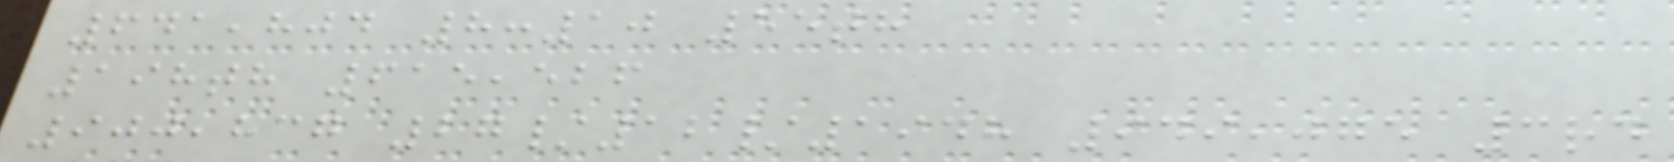641,804 8:10 55th
198th 615,526
900,837 27/12/1948 949,075 3rd
